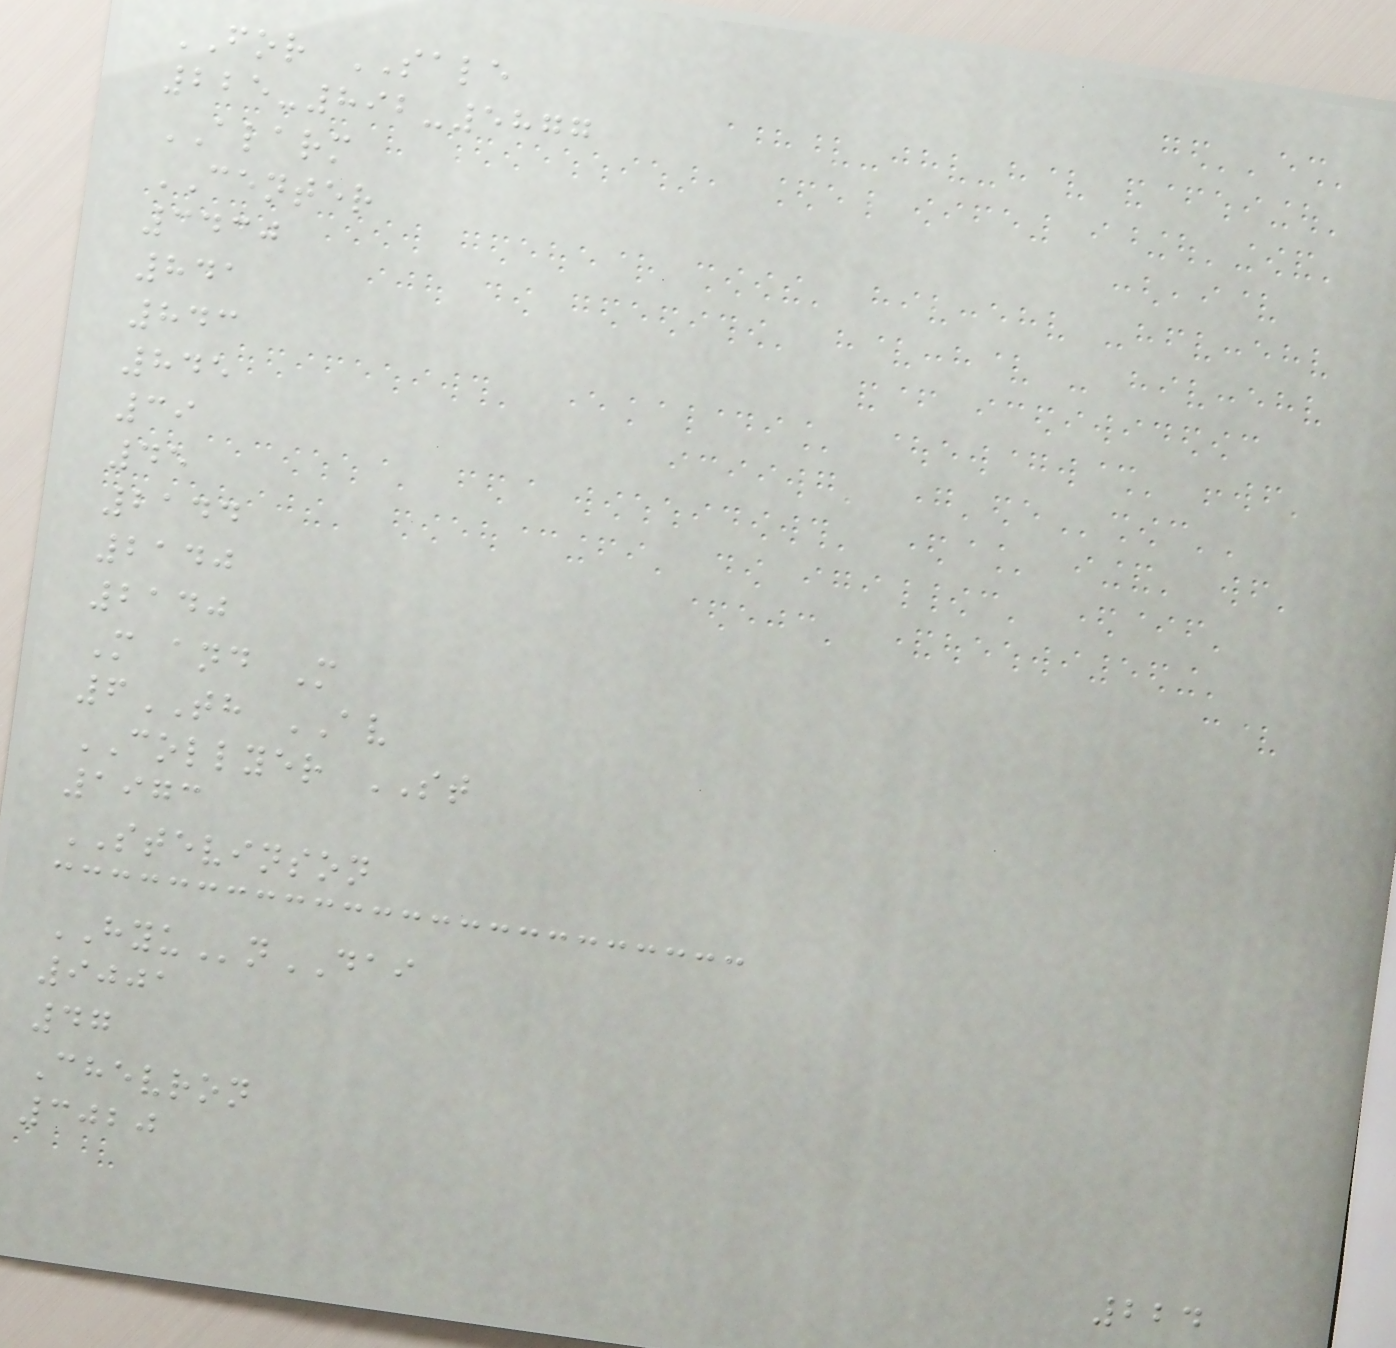FOR SALE
225-892-5877
ALARM
CENTER
3430
841
843
845
39
45
2144
2140
2140
M and M
6TH AV
COLLYER ST
1973
STEVINSON
HYUnDAI
9001
47
Chevron
3020
224
